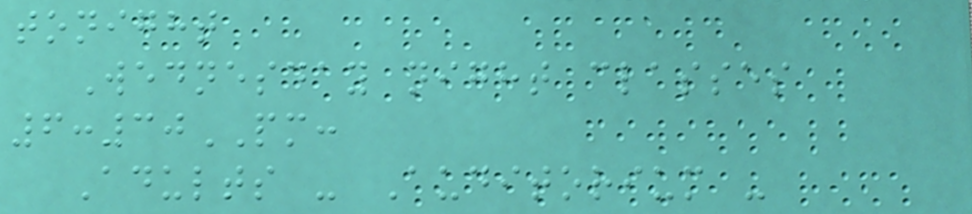tonight
Wednesday night classes
6:30PM:
Adults - Auditorium -
